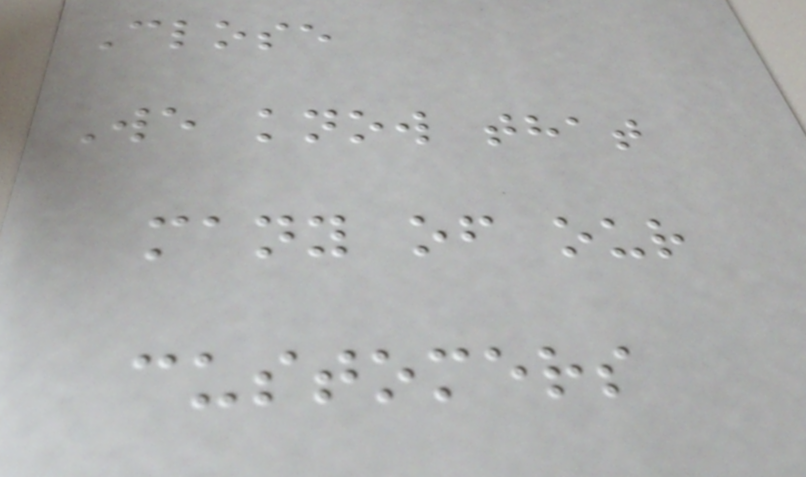Close
We know that
many of our
customers
